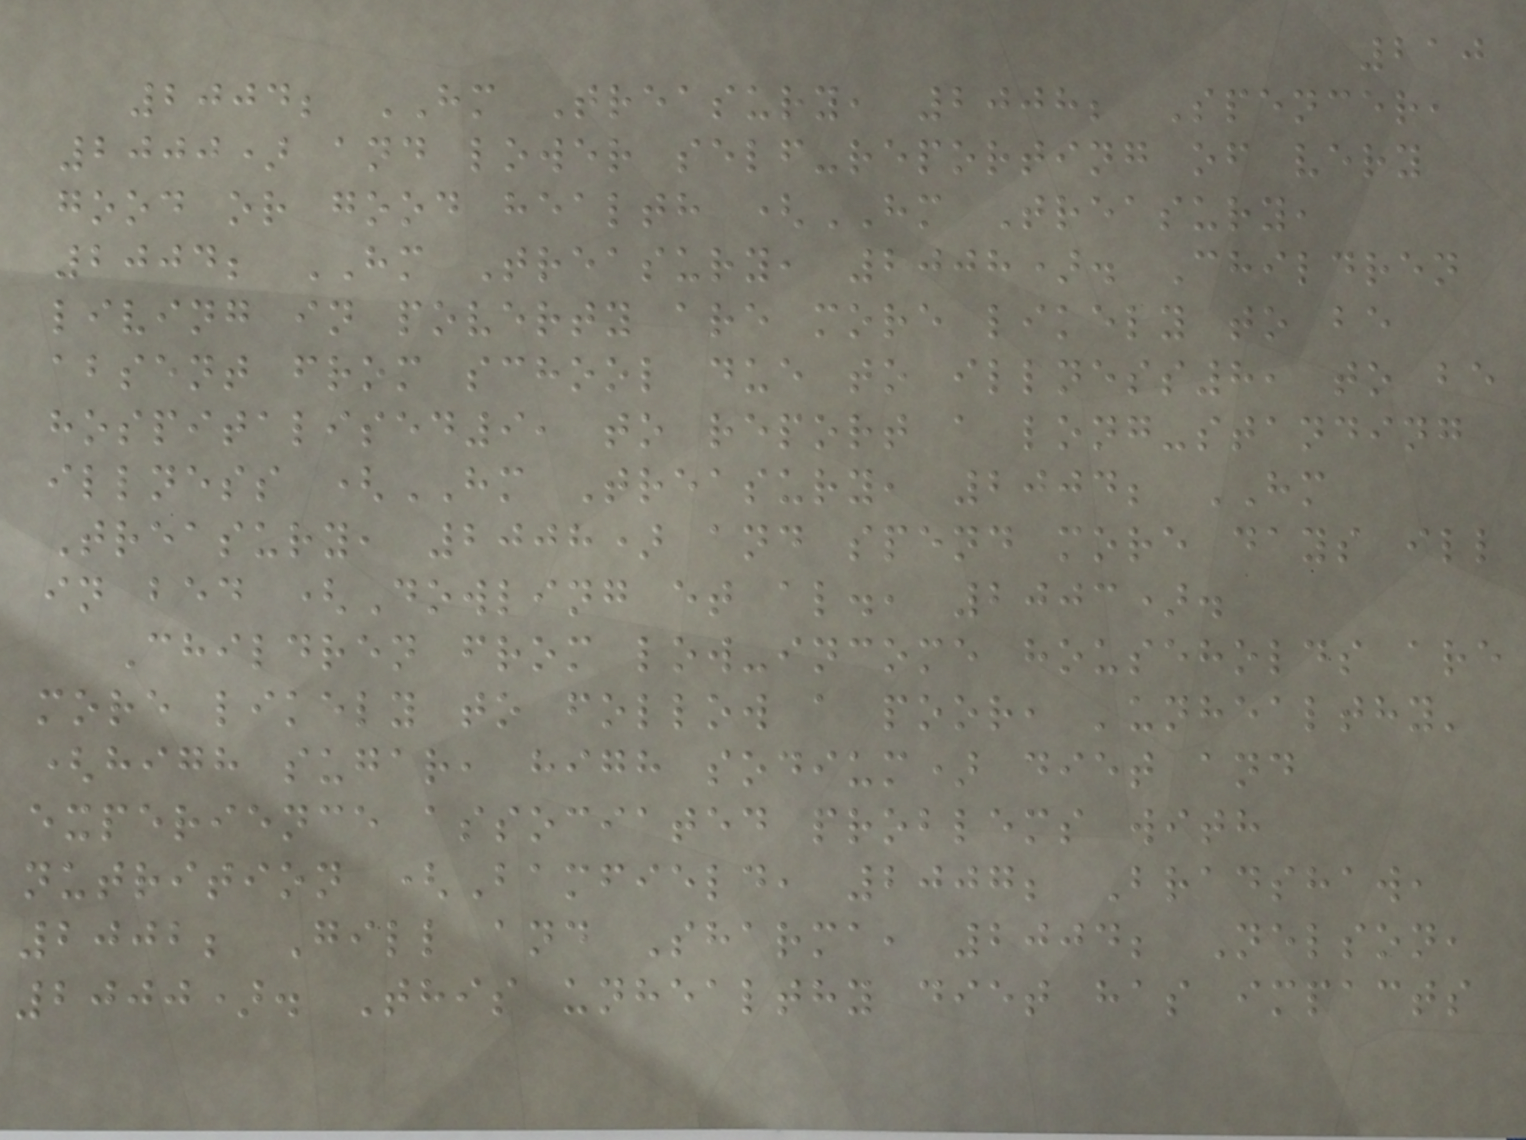210
2004; HM Treasury, 2008; Spencer,
2000) and lower self-reporting of very
good or good health (HM Treasury,
2004; HM Treasury, 2008). Children
living in poverty are more likely to be
absent from school due to illness8, to be
hospitalised9, to report a long-standing
illness (HM Treasury, 2004; HM
Treasury, 2008) and spend more days ill
in bed (Dowling et al., 2003).
Children from low-income households are
more likely to follow a poor, 'unhealthy'
(high sugar, high sodium) diet and
experience associated problems with
nutrition (Bamfield, 2007; Bradshaw,
2002; Gill and Sharma, 2004; Nelson,
2000). This unhealthy diet has impacts
